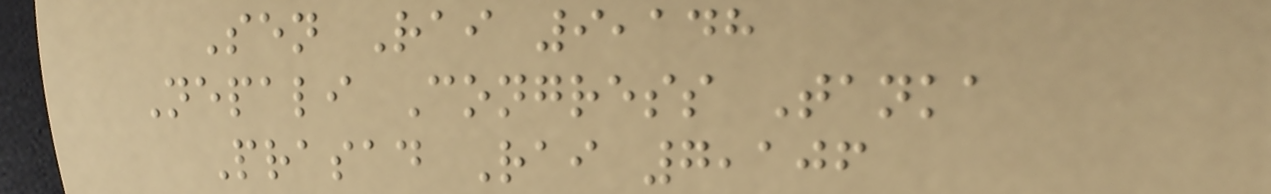Sen Rai 9,148
Nepali Congress Tanka
Prasad Rai 7,106
